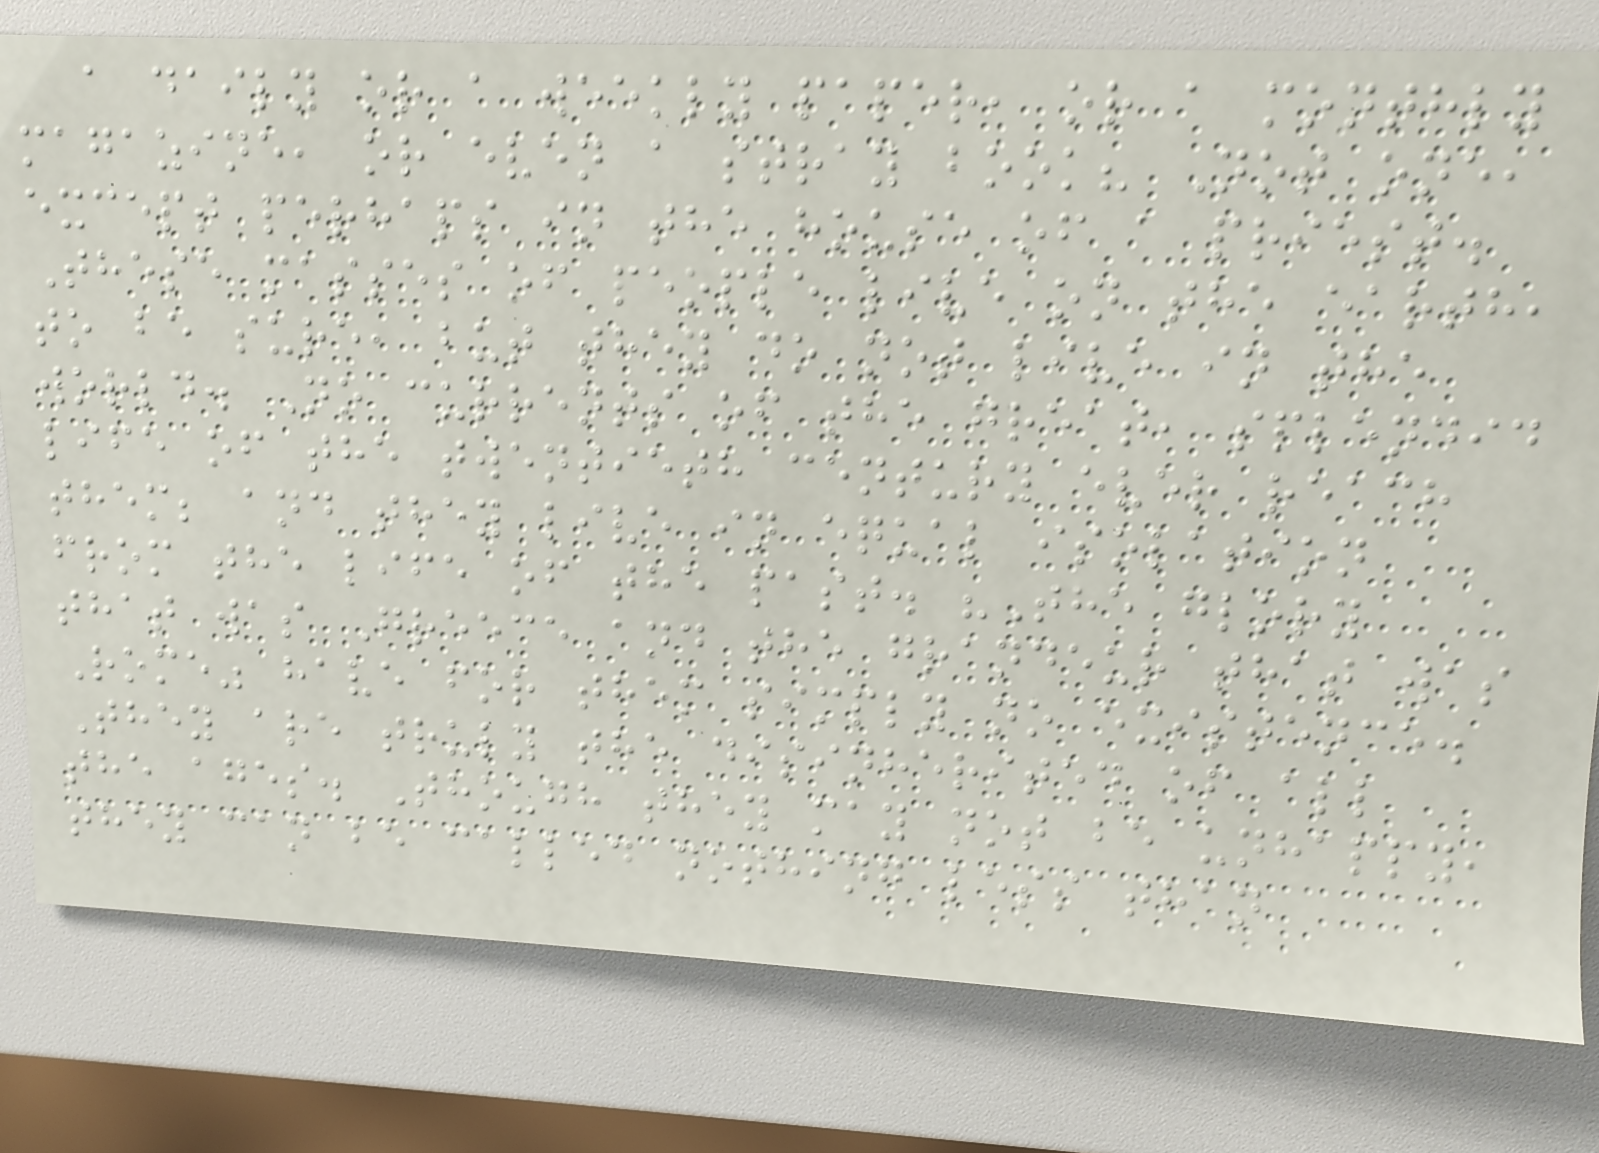a daily or a weekly paper, or a monthly
magazine, or even a stray book? Not one,
except perhaps in the house of a priest.
These masses of people live on the earth,
to be sure, but they do not live in the
world. No currents of the great, splendid
life of the twentieth century ever reach
them; and they live in equal isolation
from the life of the past. "The glory
that was Greece and the grandeur that was
Rome" have for them simply no existence.
They are truly the disinherited of all
the ages. Though they may not be unhappy,
they can be called nothing less than
